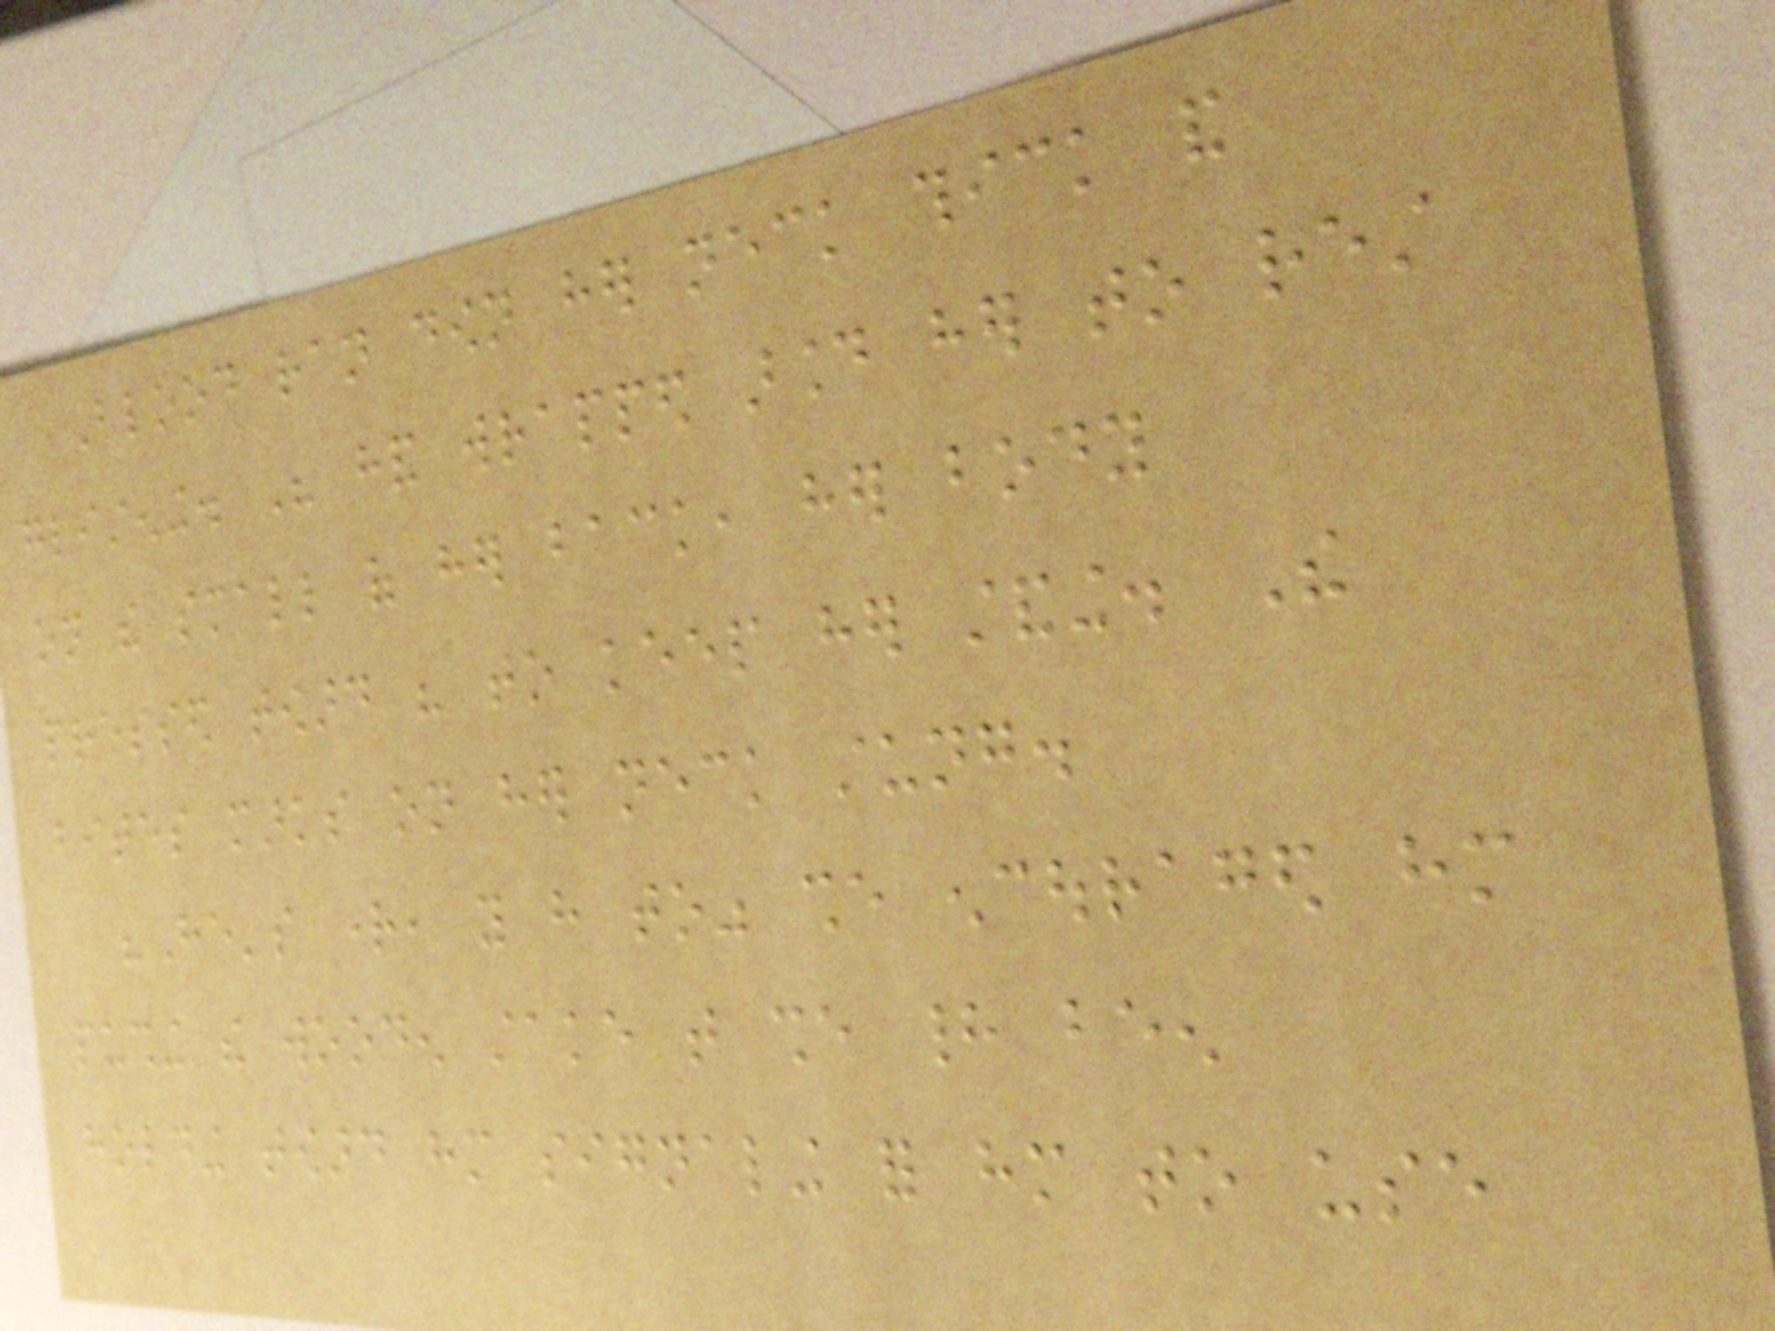Blood ran down her neck thick and
glistening. His hand wrapped around her to rest
on the small of her back, her body
pressed toward his to keep her standing. The
bites marks on her neck stung.
"He's right, you have to" she encouraged him
pushing the wooden stake that she had been
holding toward him signaling for him to use
